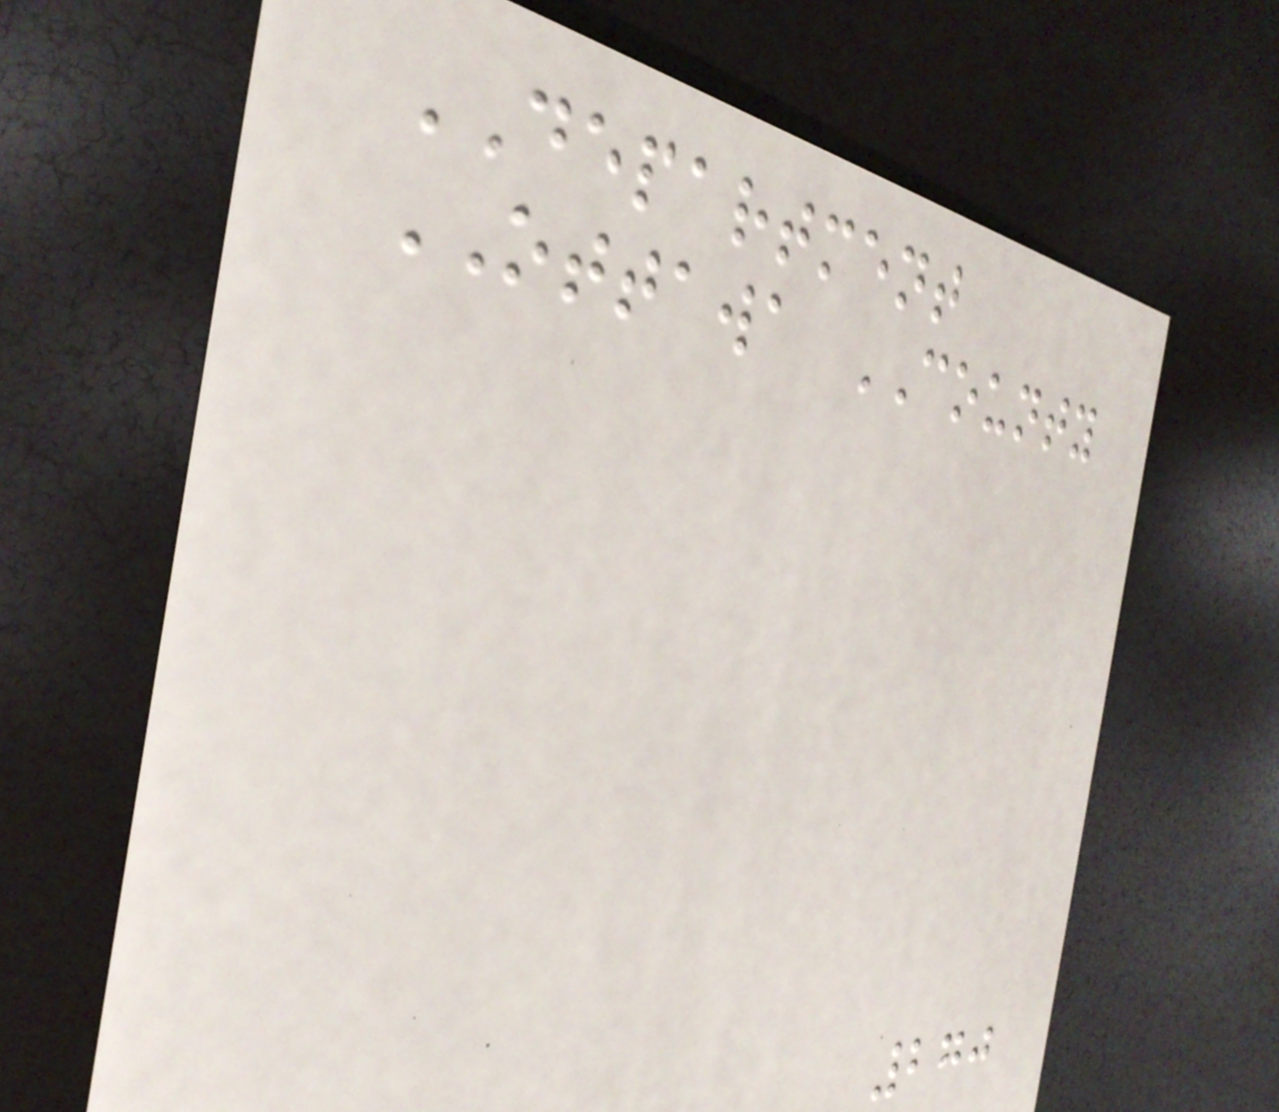DEPARTMENT
OTTAWA COUNTY
270
